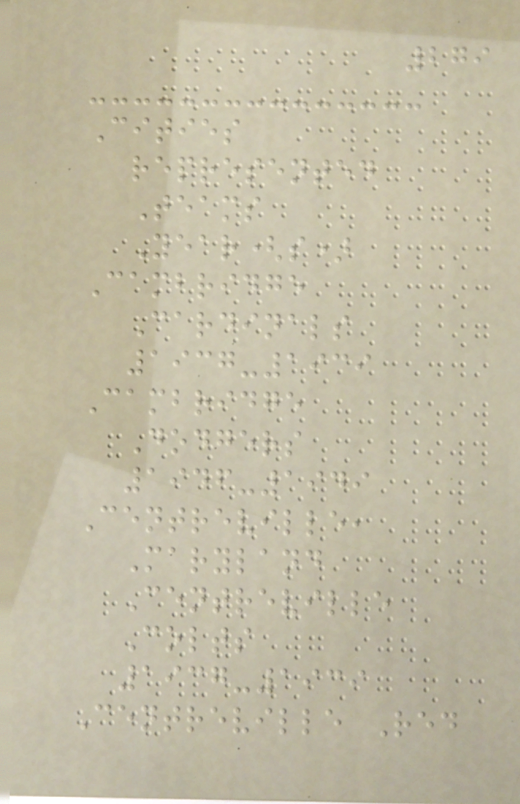279
Cities
represented
Teams
Year(s)
Cambridge
Cardinals
1937-1939
Cambridge
Dodgers
1946-1949
Centreville,
Maryland
Centreville
Colts
1937-1939
Centreville Red
